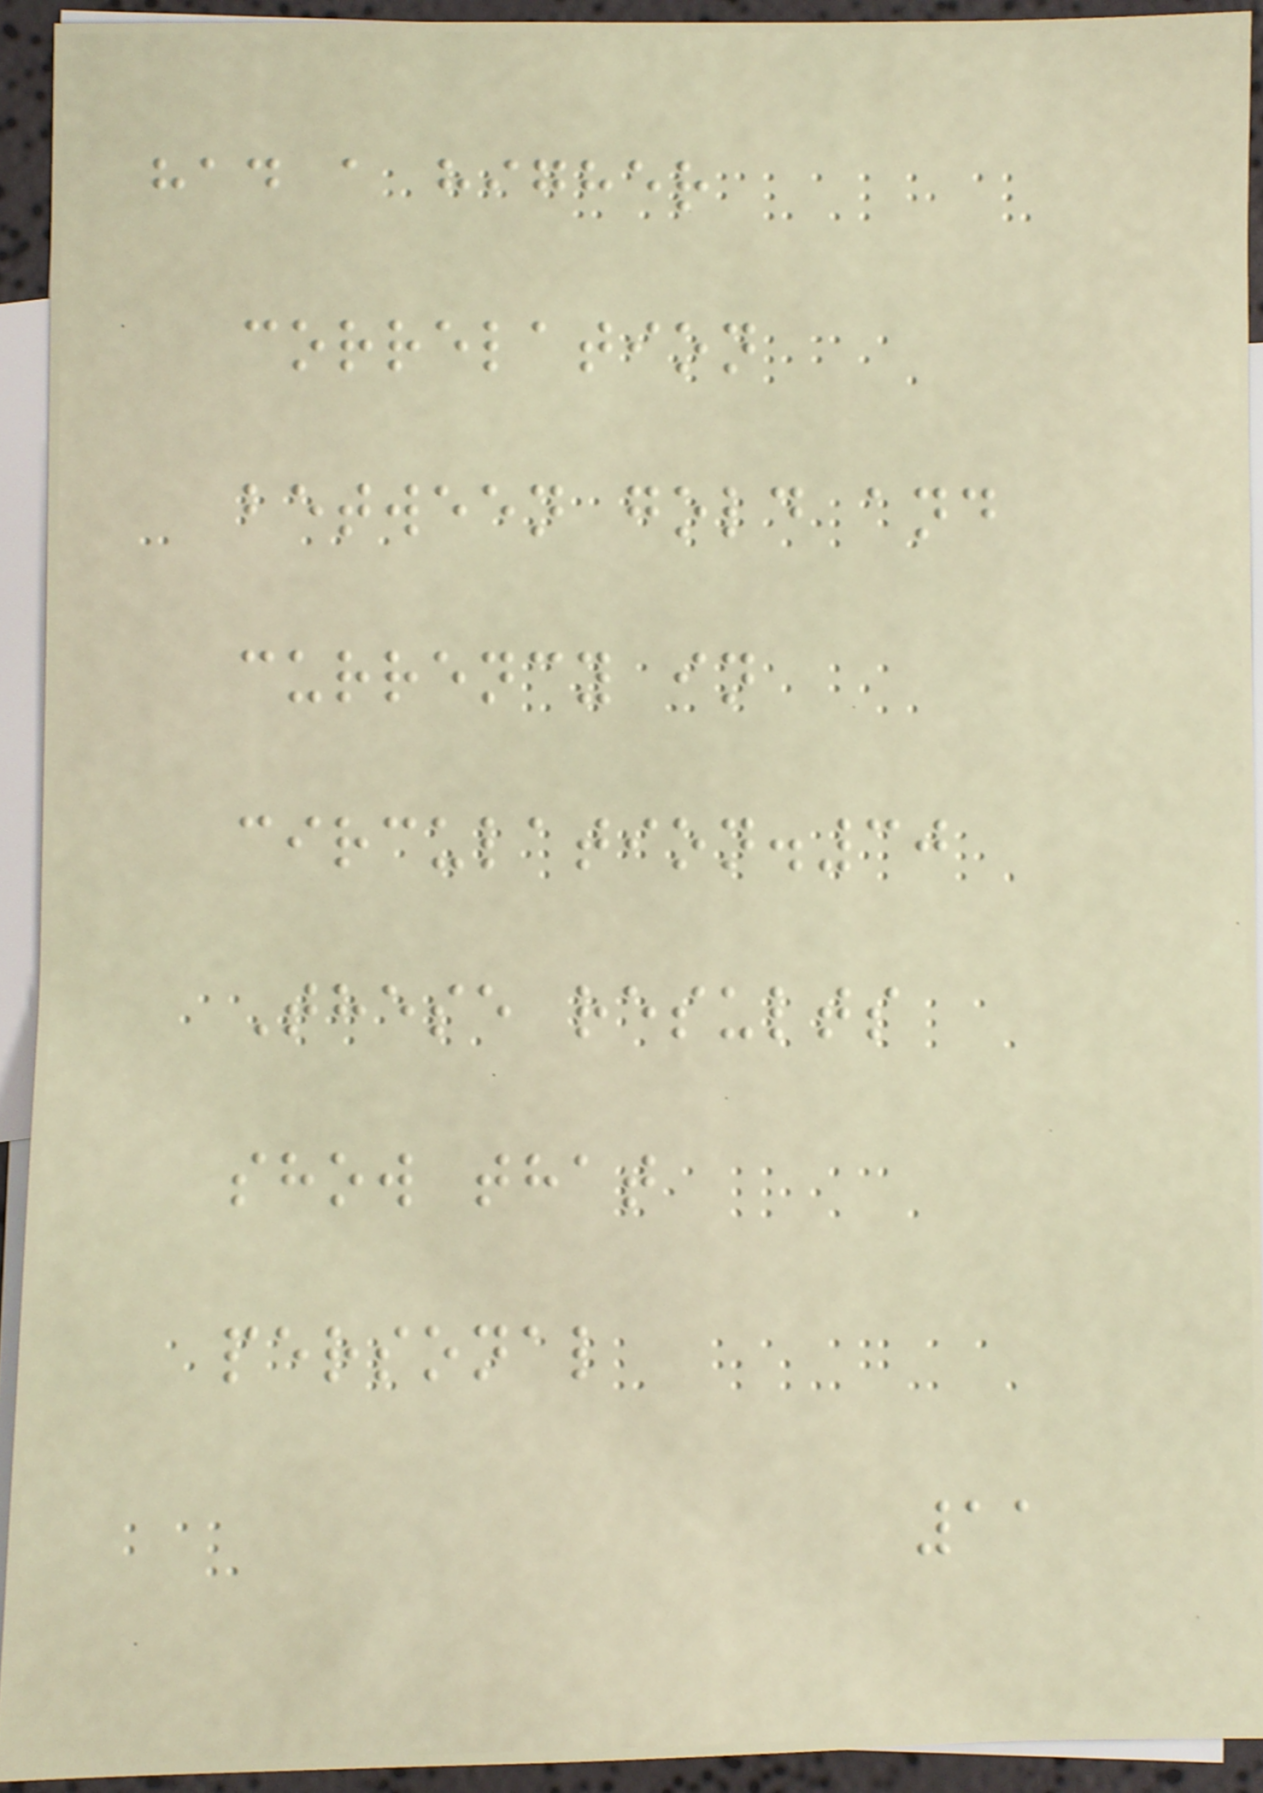had a higher
correlation
between gold and
currency in
circulation.30
These results
show that
personal
11
